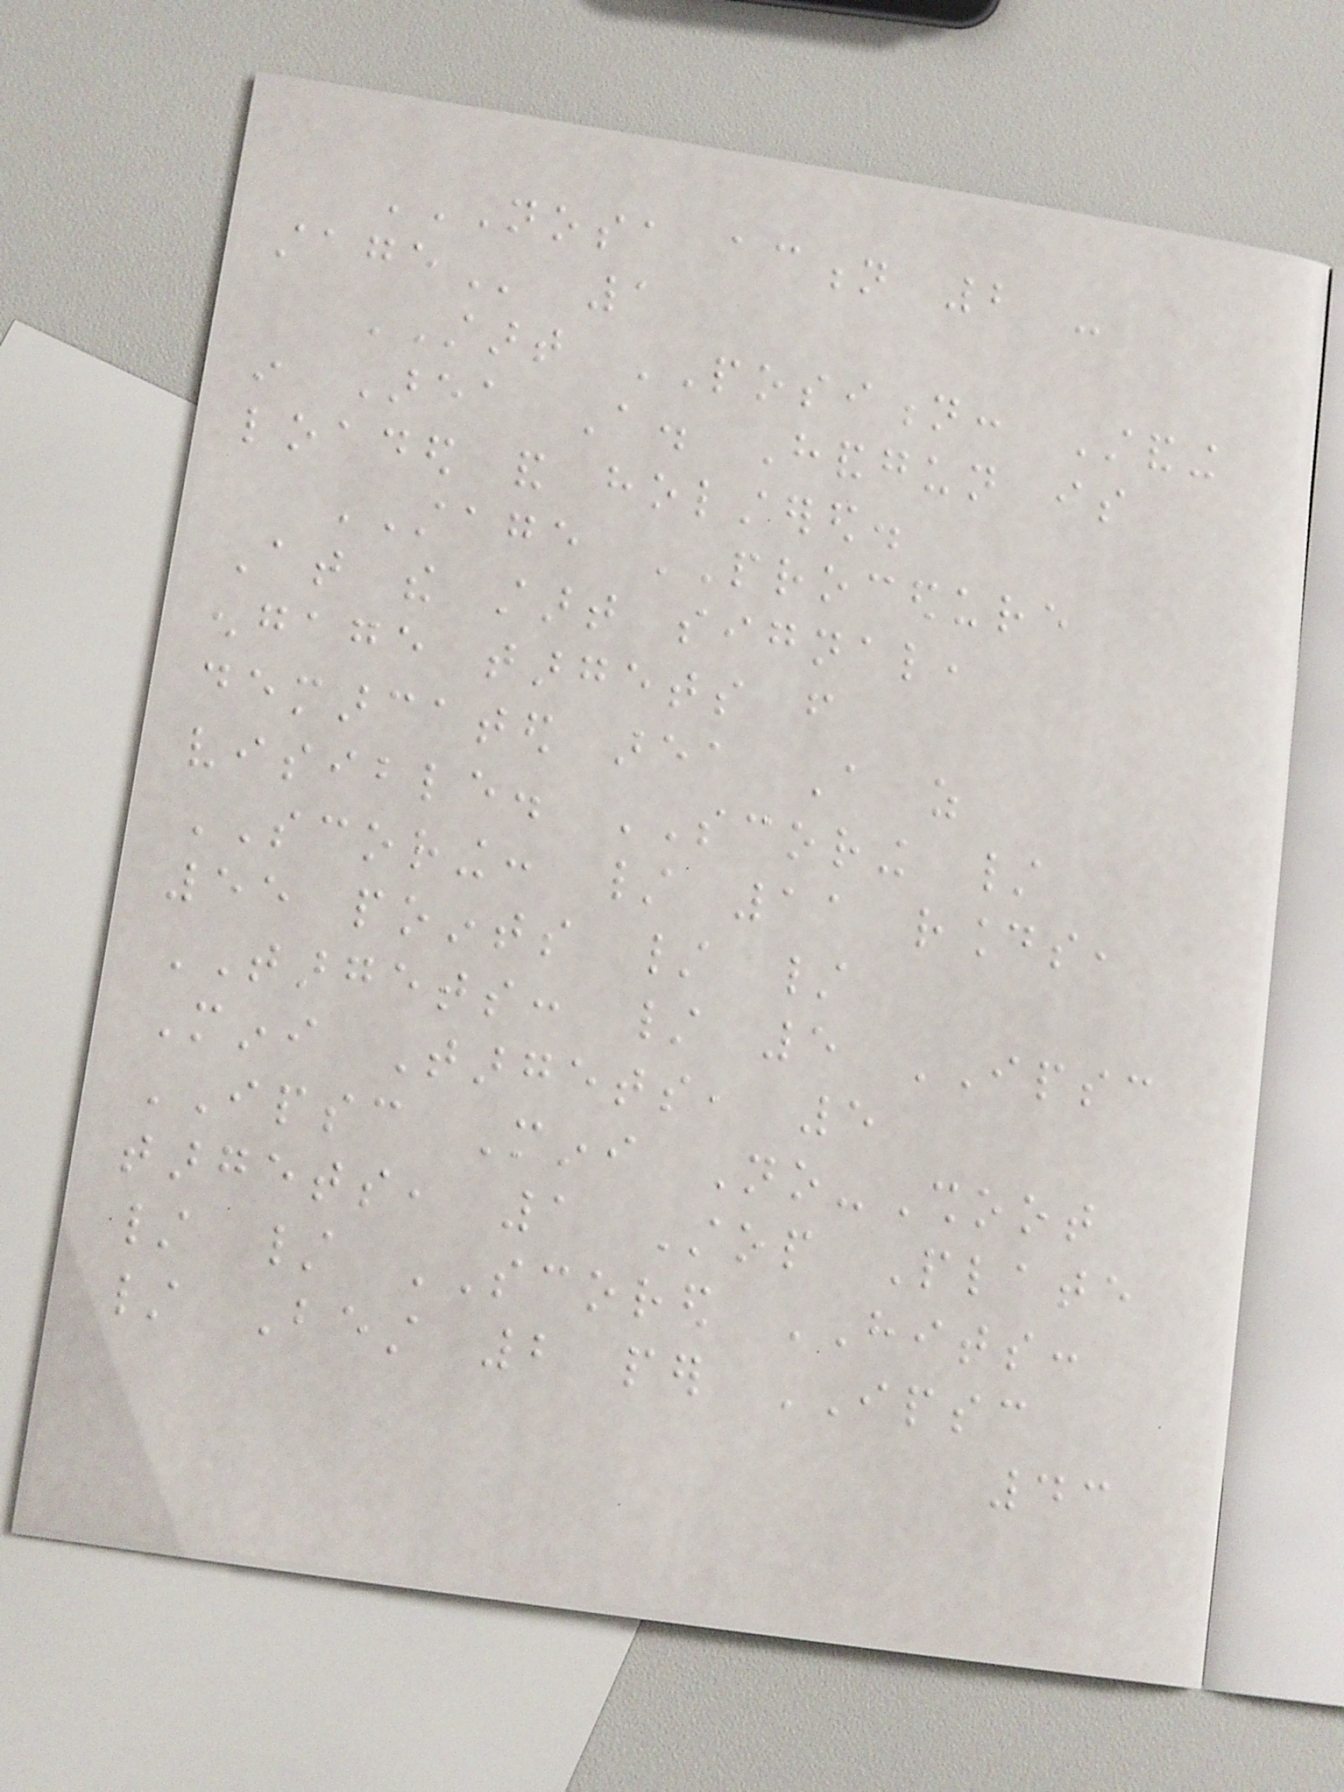NOSA ACTION 2 -
STAGE 1
START POSITION: Standing
in Area A. Handgun is
loaded and holstered.
STAGE PROCEDURE
At the start signal,
engage targets from
demarcated area A as
visible. SCORING /
SCORING: / 11 rounds,
55 points / /
TARGETS: / 5 IPSC
Mini Targets, 5
IPSC Mini No-Shoot
targets, 1 Stop Plate
/ / SCORED HITS:
/ Best 2 per IPSC
43
